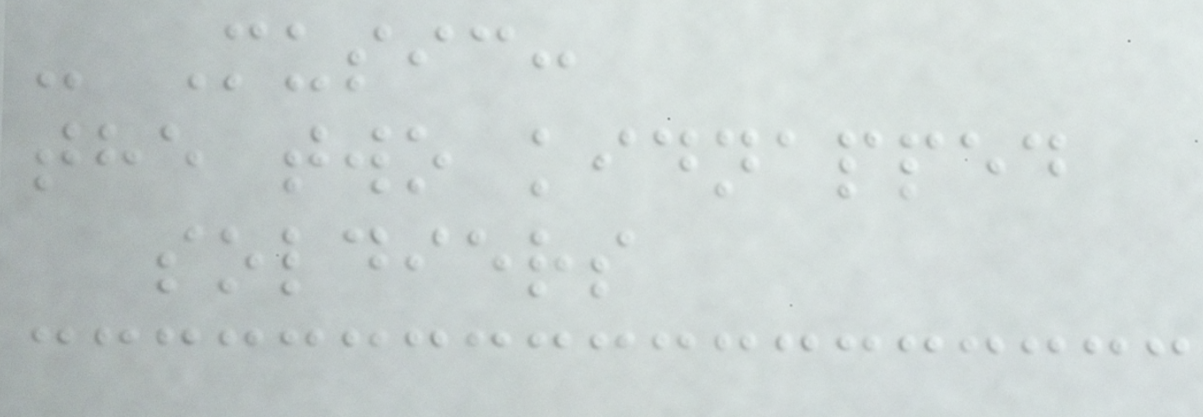- Music:
the two kidnapped
soldiers
